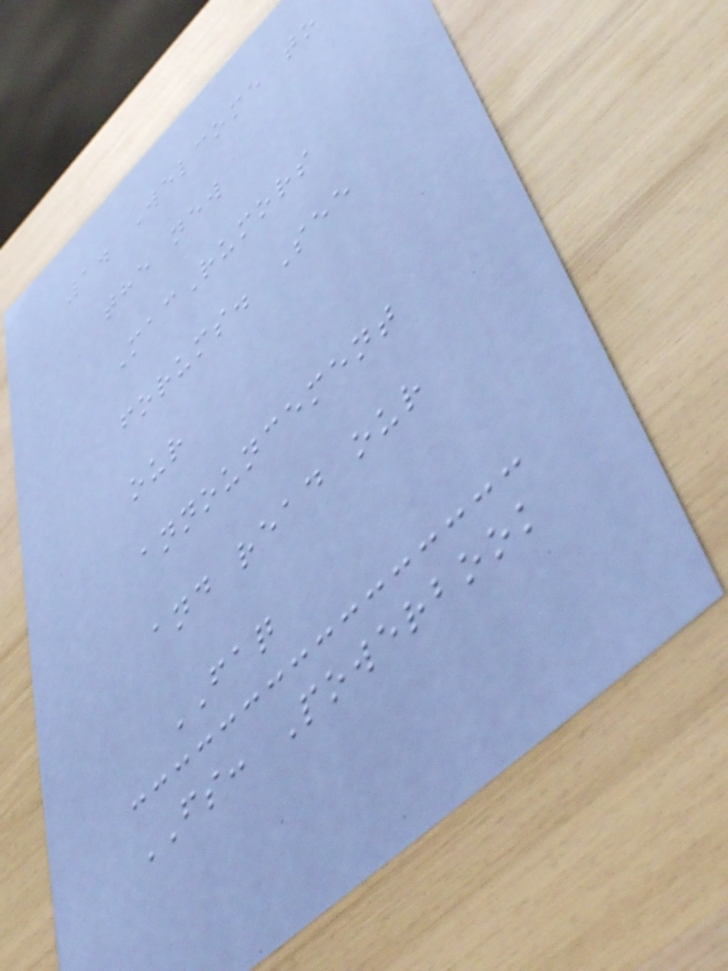1. Welcome to
the new
MacRumors
forums. See
our
announcement
and read our
FAQ
FS: Powerbook
